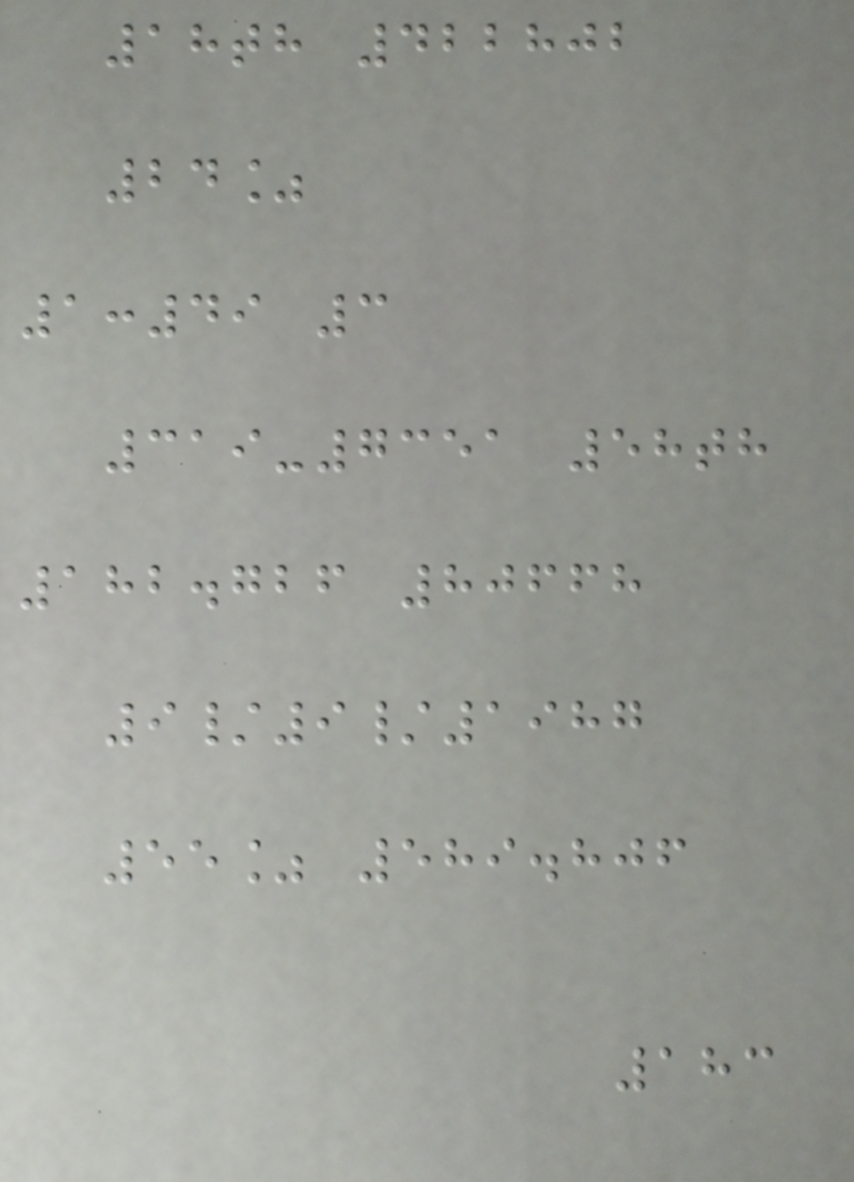18th 422802
24%
1:49 3
319-7351 58th
182.726 80668
9/9/1987
55% 589.806
183
